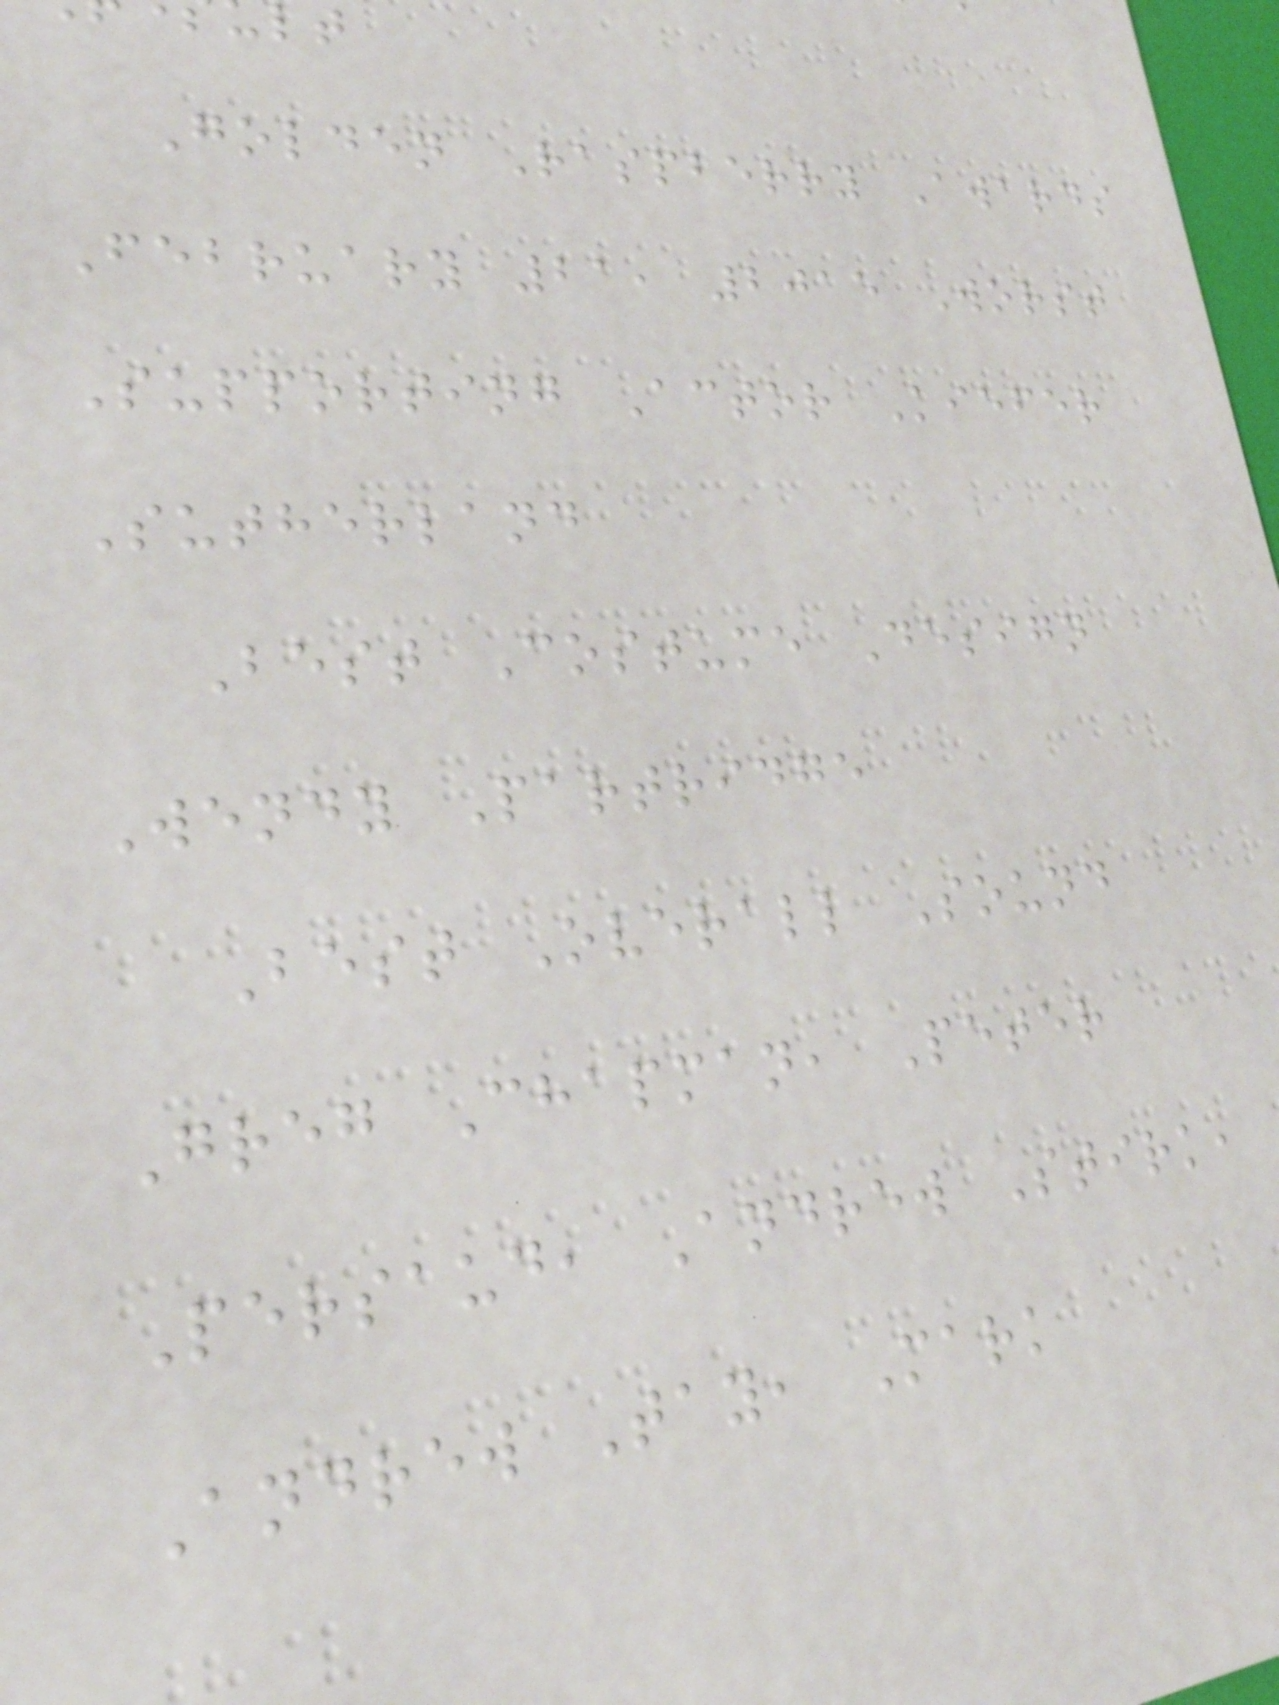Golden Raspberry Awards
February 21, 2015 Worst
Supporting Actor Kiefer
Sutherland
Best Costume Design
Wendy Partridge
Best Overall Sound
Greg Chapman, Peter
Persaud, Andrew Stirk,
Andrew Tay, Mark
